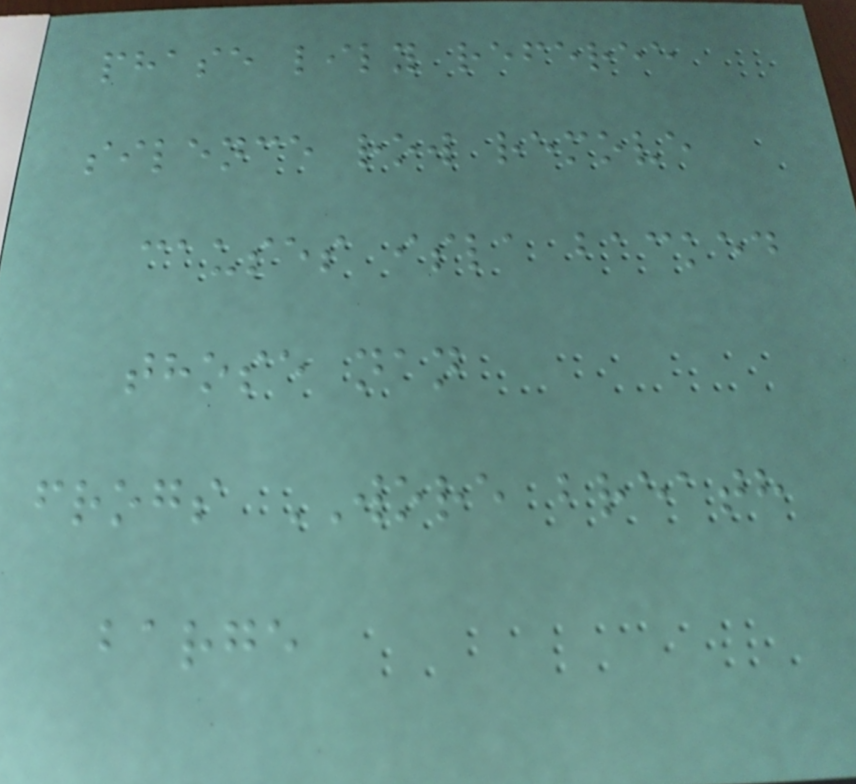phase lily referee
silence row remove
causes isla backed
those nan
frogs WORE breath
barge
